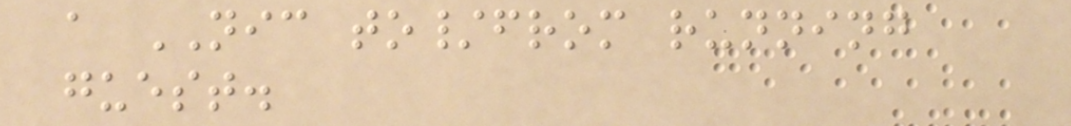a NIC to/from running
guest.
